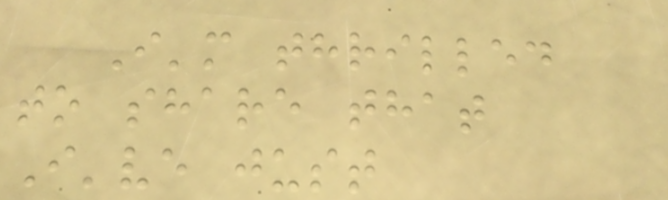I'm thrilled
to share that
I've just
